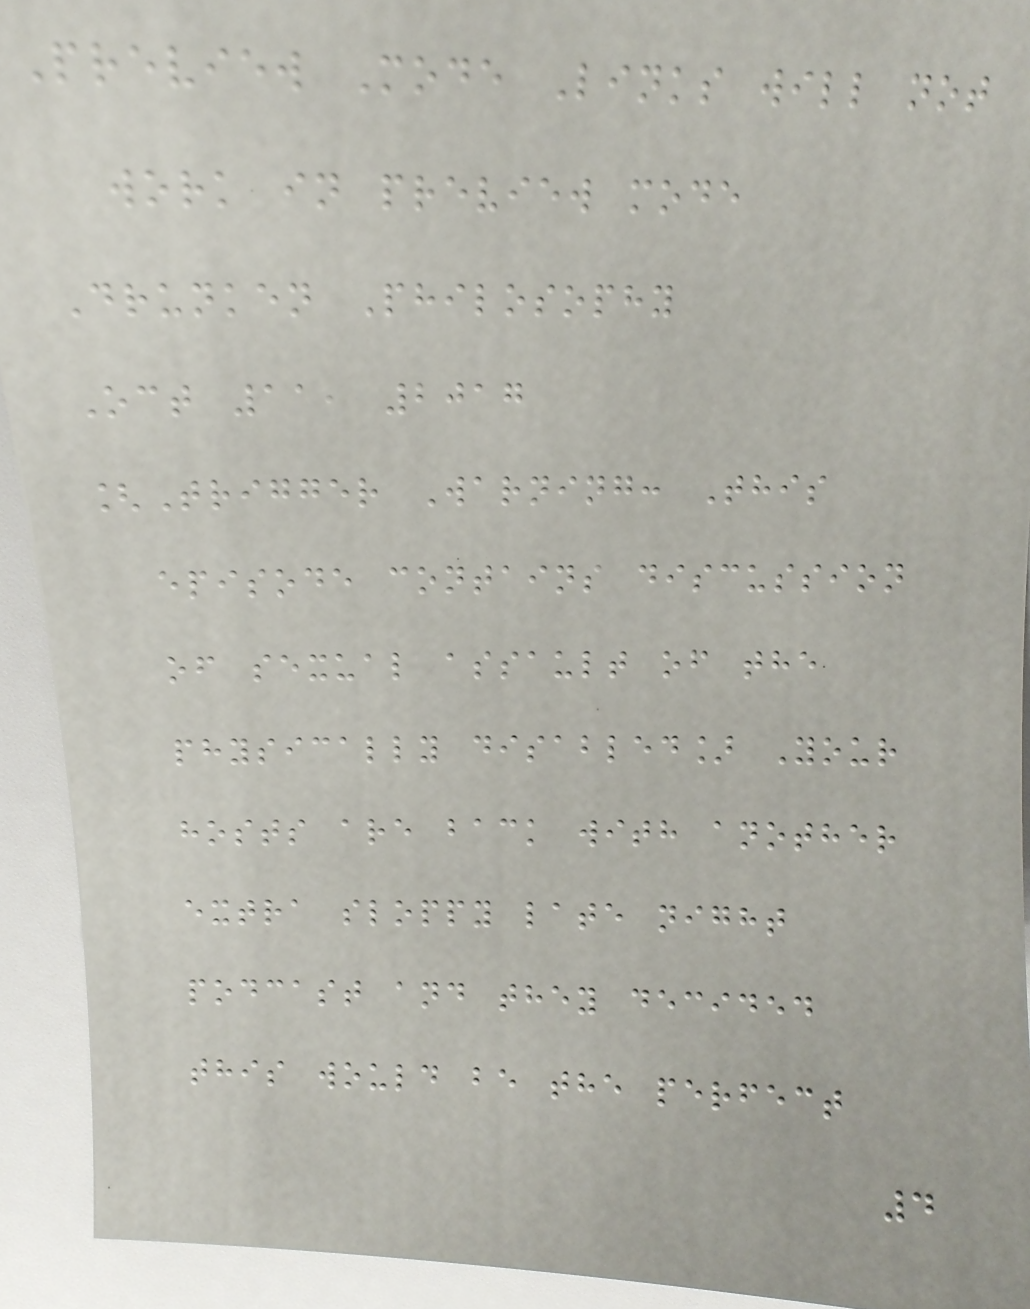Preview Mode Links will not
work in preview mode
Drunken Philosophy
Oct 11, 2017
[Trigger Warning: This
episode contains discussion
of sexual assault of the
physically disabled] Your
hosts are back with another
extra sloppy late night
podcast and they decided
this would be the perfect
4
